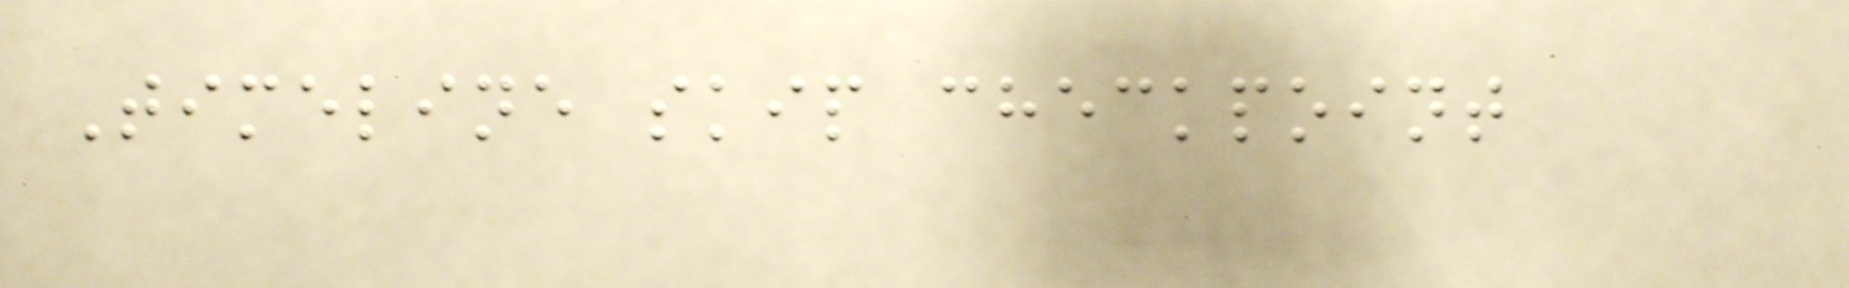Timeline skip checkpoint
